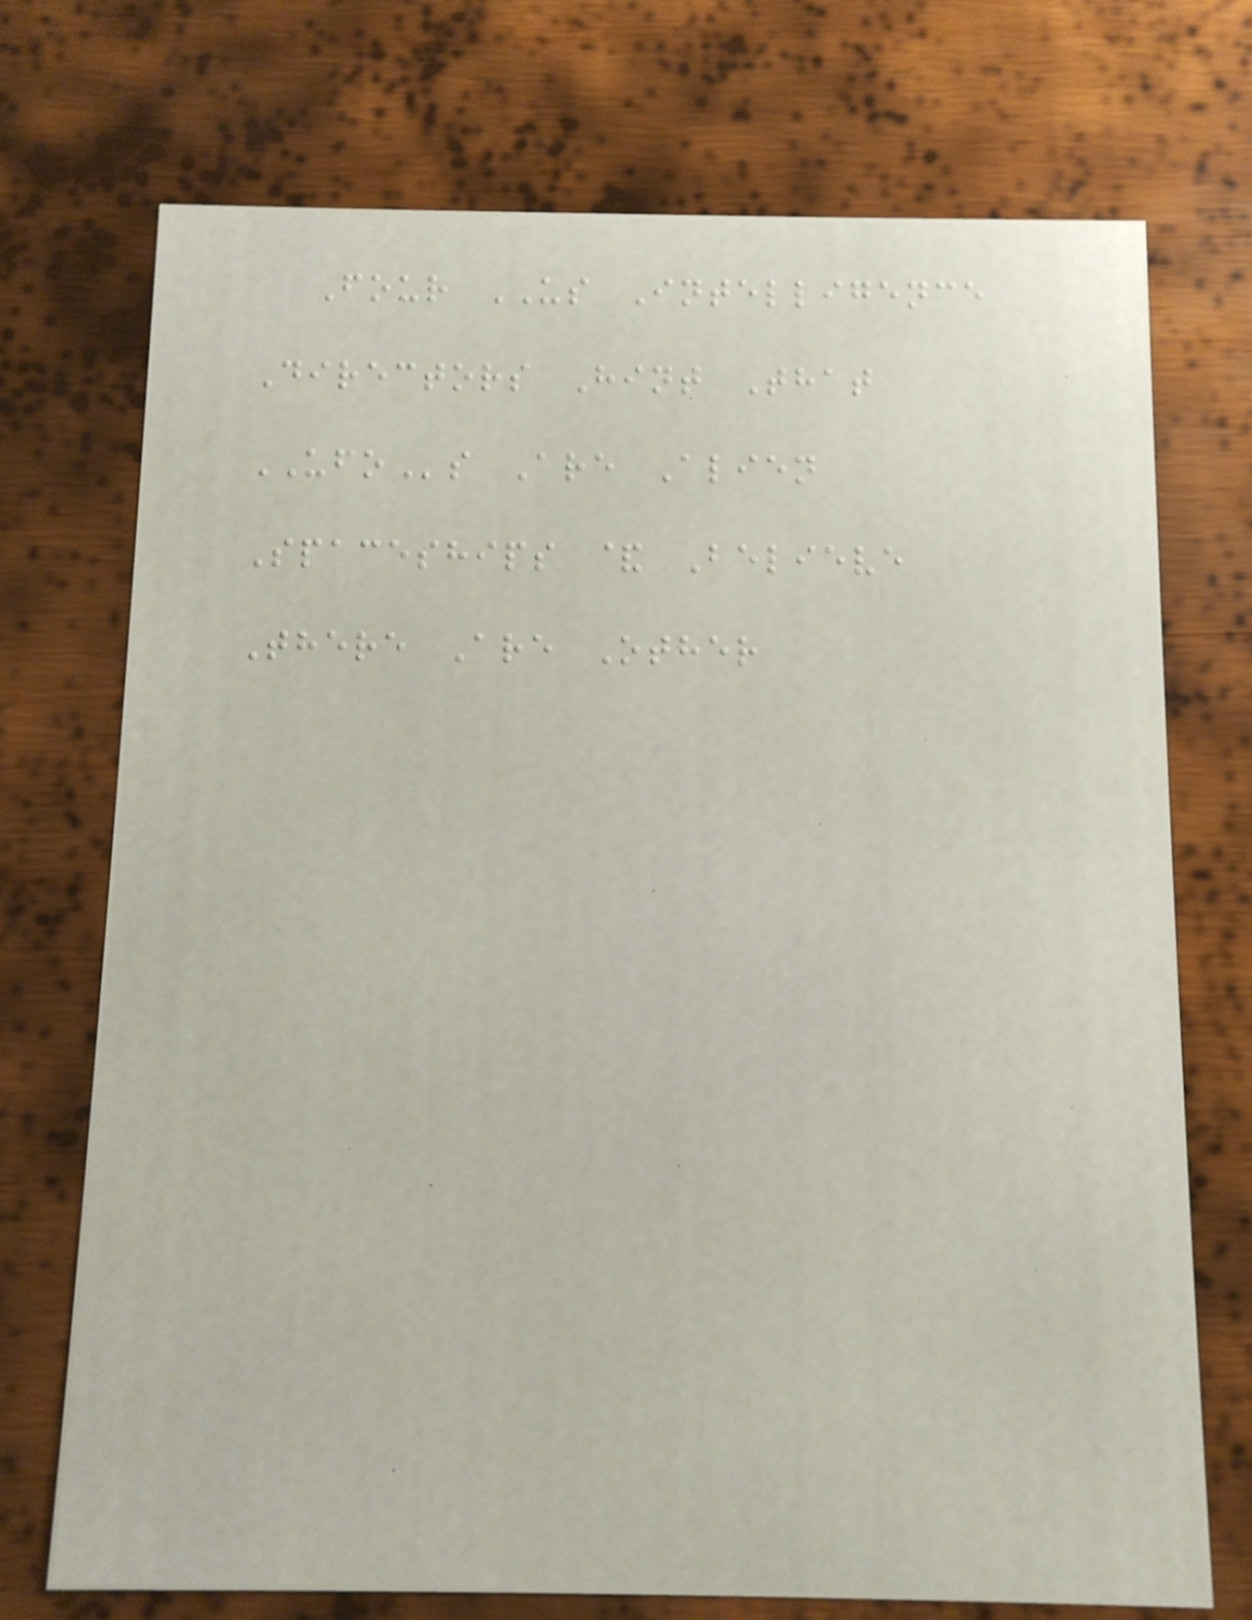Four US Intelligence
Directors Hint That
UFOs Are Alien
Spaceships & Believe
There Are Other
